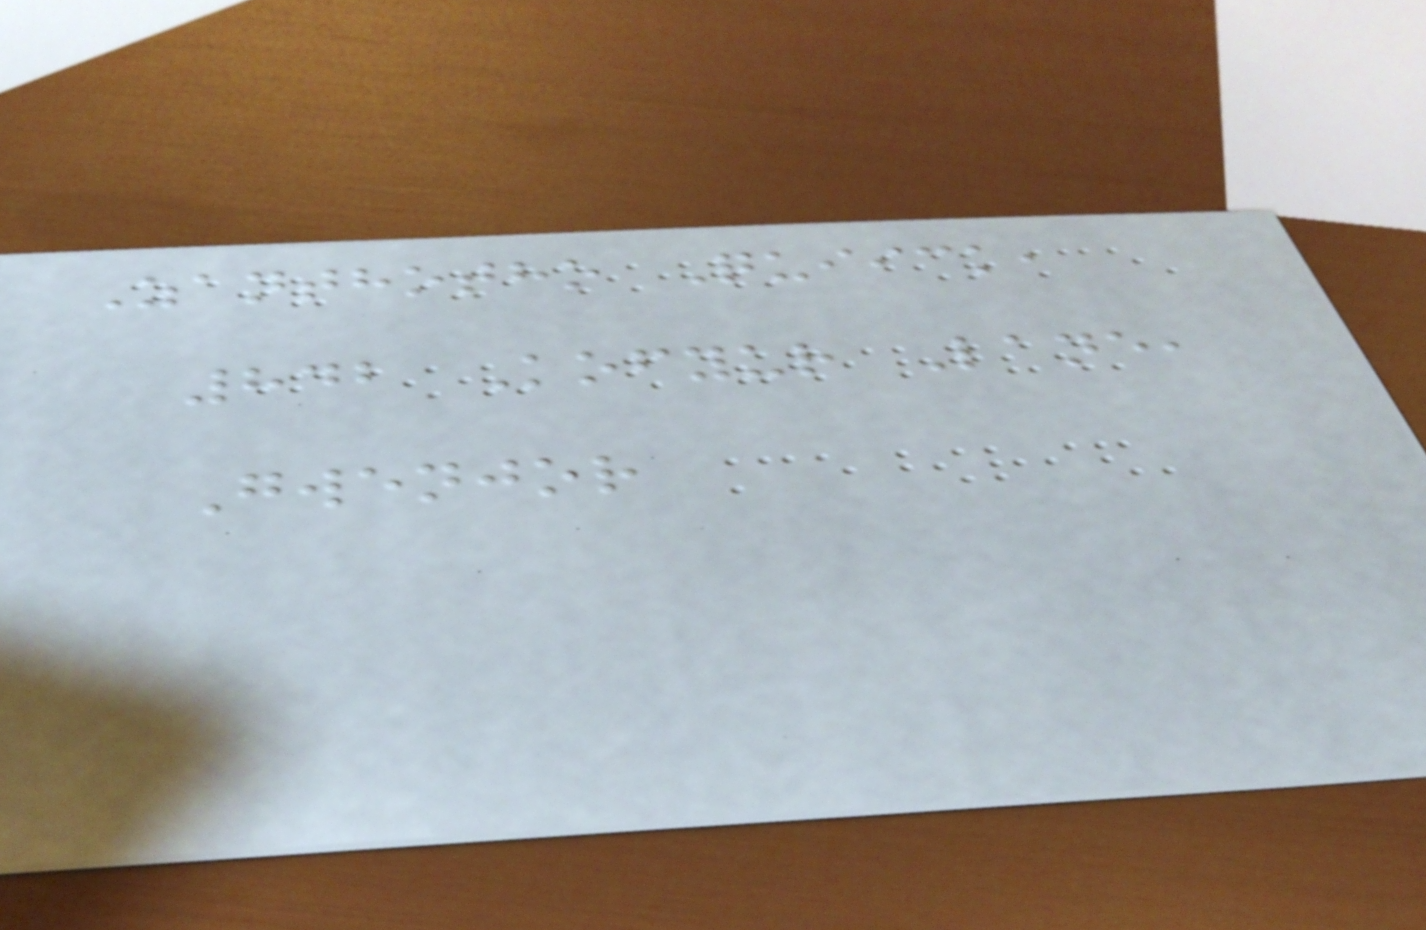Zanthotho Quiick,
842 Kofyur Lane,
Gwenjor
